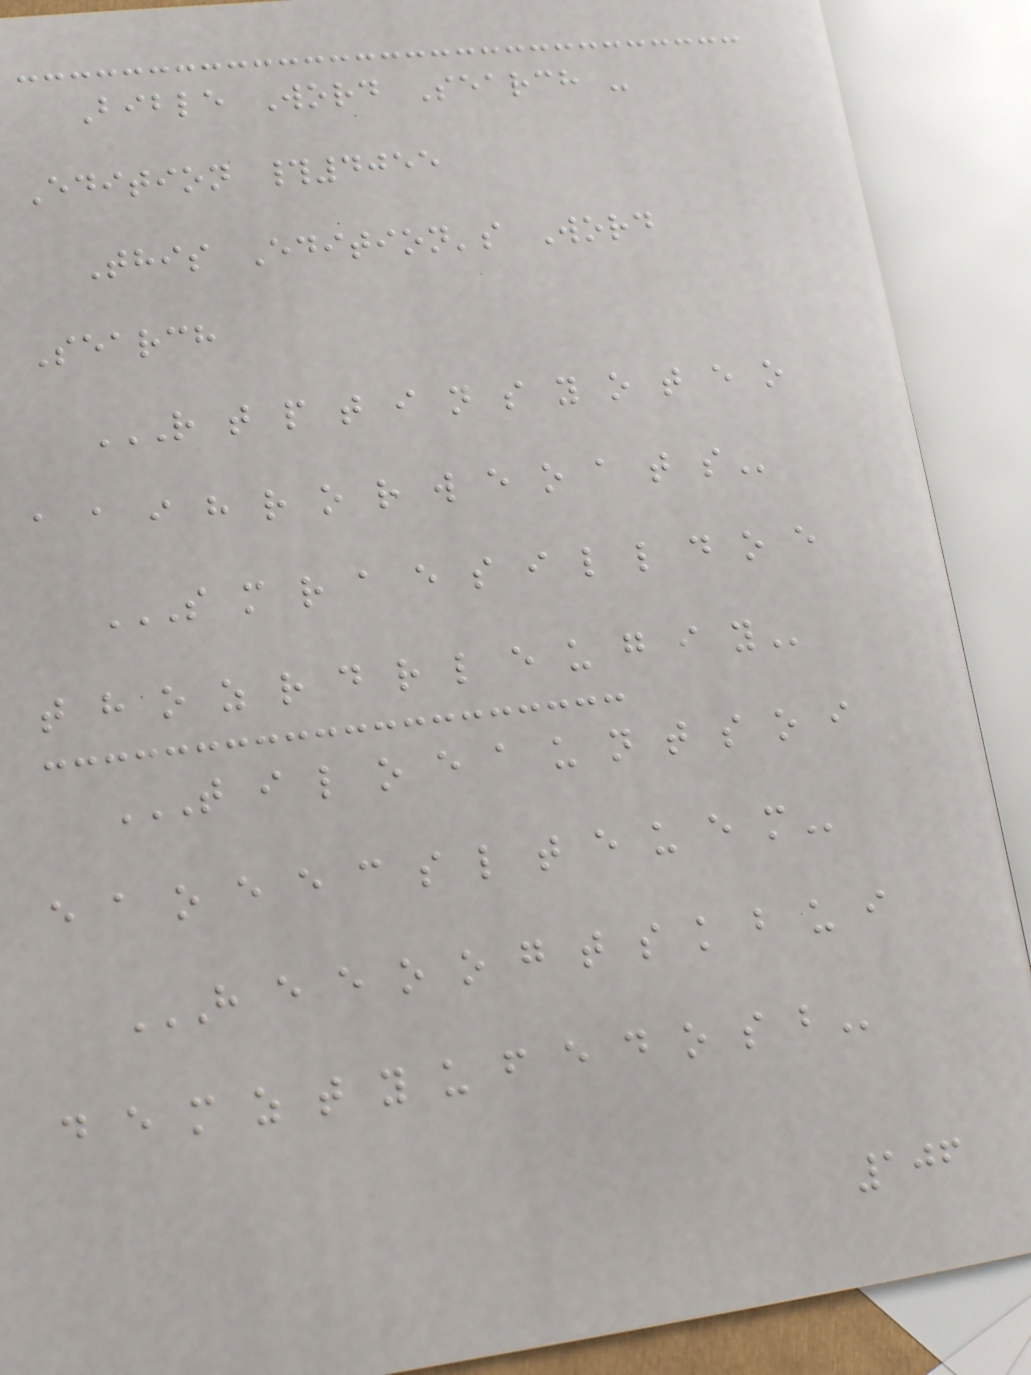Bible Word Search -
Edition #4055
This Edition's Word
Search
R T P T I N S Y O T E O
A A I H R O R W E O A T S
S M R A E S I L L D O E
T H O Z R D R L E U G I Y
T I L O E A U N T S O I
E A O E E C S L T E U E M
H E E O O G T S K B U I
D E M Z T Y U F E D O S B
106
